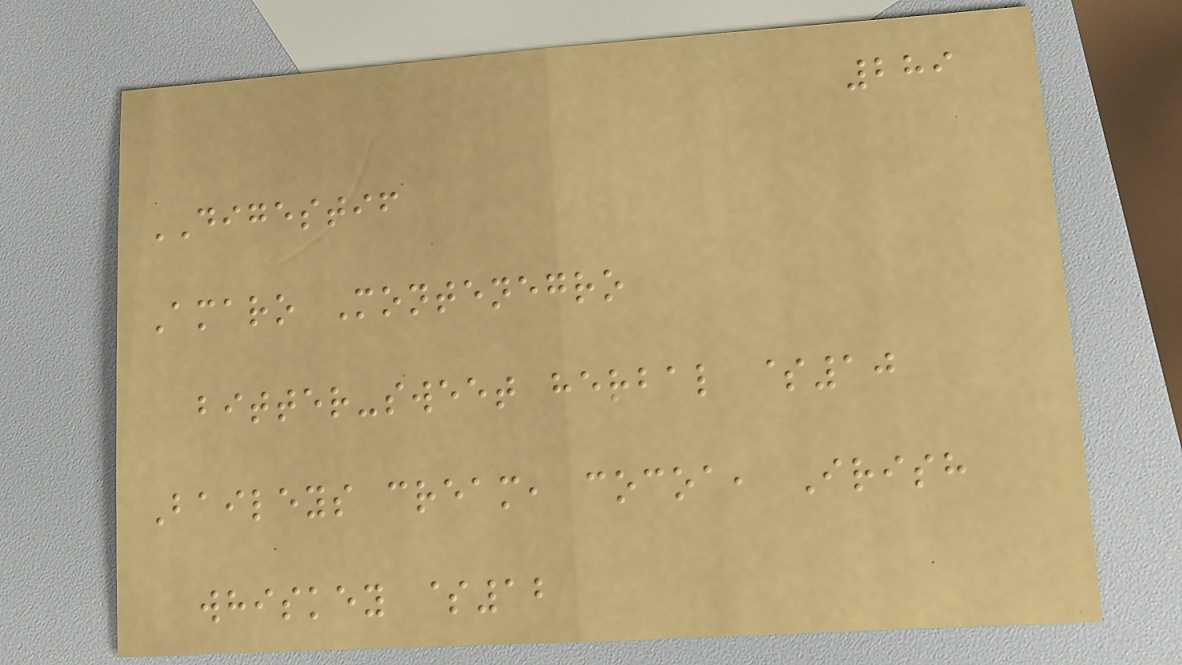289
DIGESTIF
Amaro Montenegro
bitter-sweet herbal $10
Baileys cream, cocoa, Irish
whiskey $12
